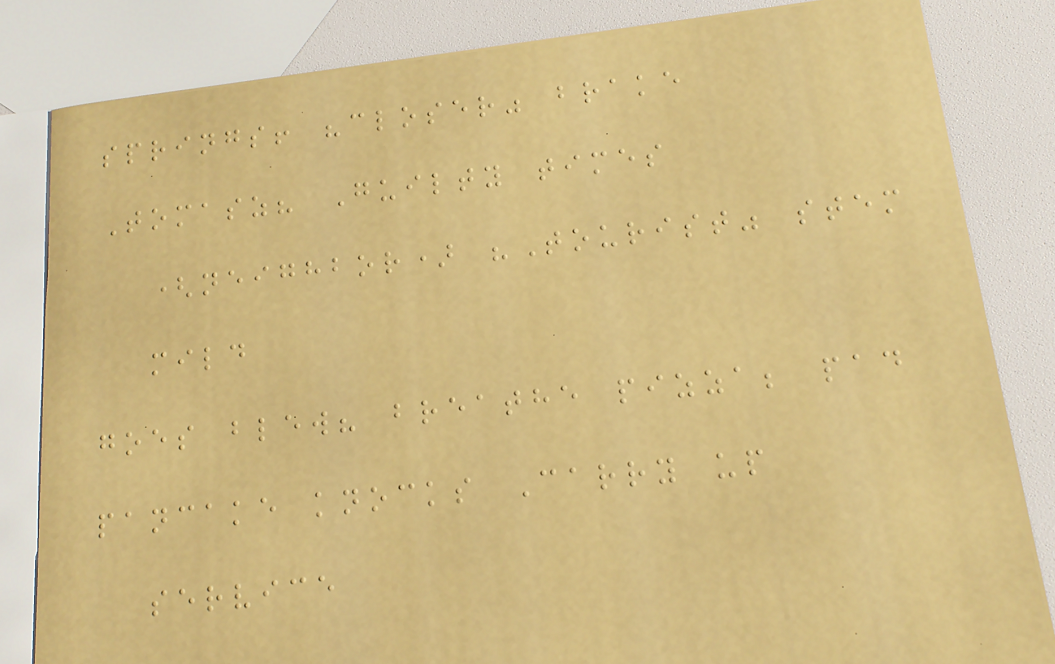springs! "closer" brake
Tomasz? Guilty times
(neighbor) "Tourist" stem
mild
goes blew? breathe pizza; pad
pancake knocks Carry up
service
